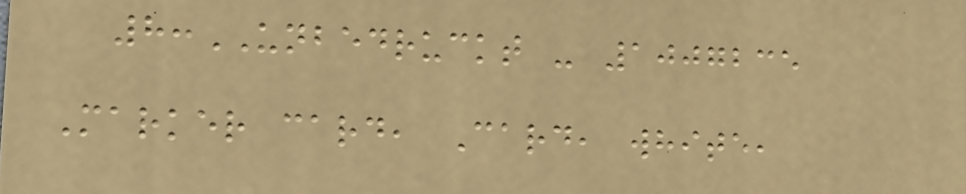8:UNBEDRUCKT - 1007235
Marker card, Card, white,
